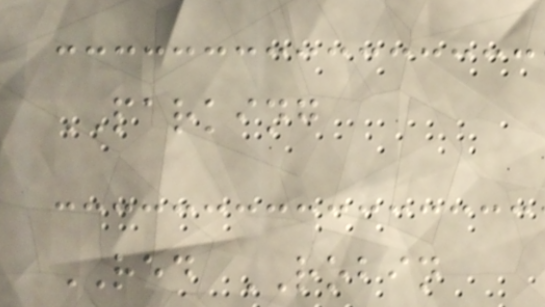PARKING
RED ROBIN
